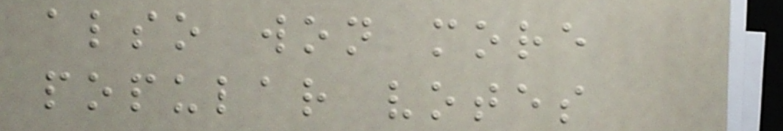also won more
popular votes
